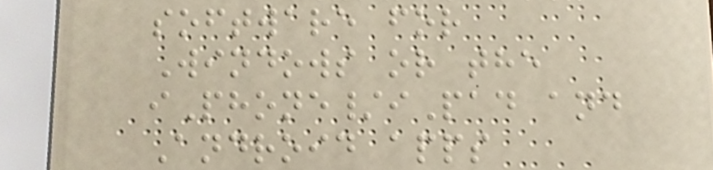software for
Windows or the
iPhone/iPad and
Android apps
